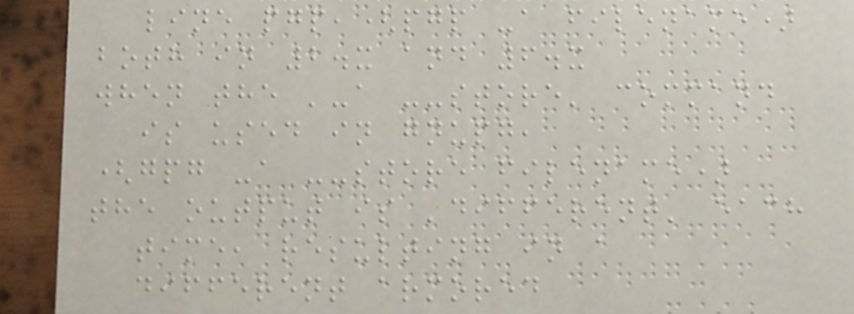line pgp,(pgp -a filename)
both in 2.x and 6.x
when the '-a --store' command
is used in gnupg,
(gpg -a --store filename)
the output is 'different' each
time, resulting in a
different armored
